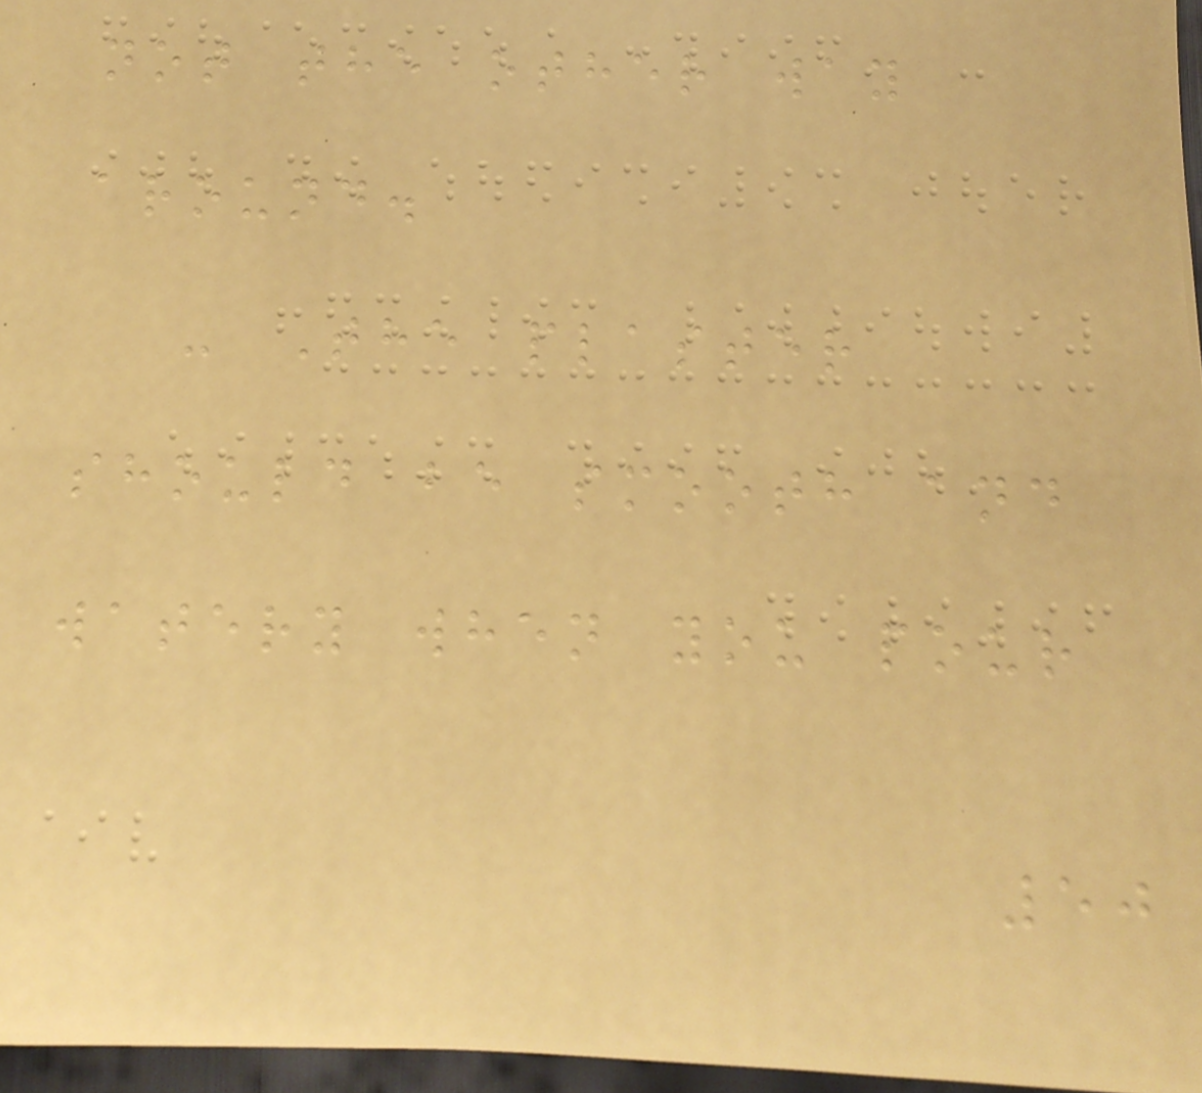not the other way
around.
- The plaster
should be smooth and
watery when you pour
50
